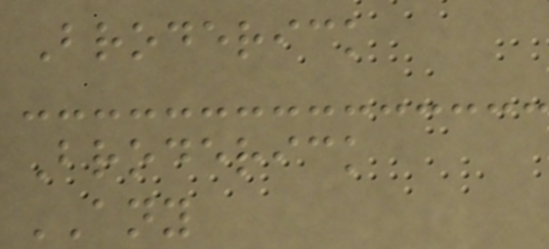Broderick
Broderick
ANY
